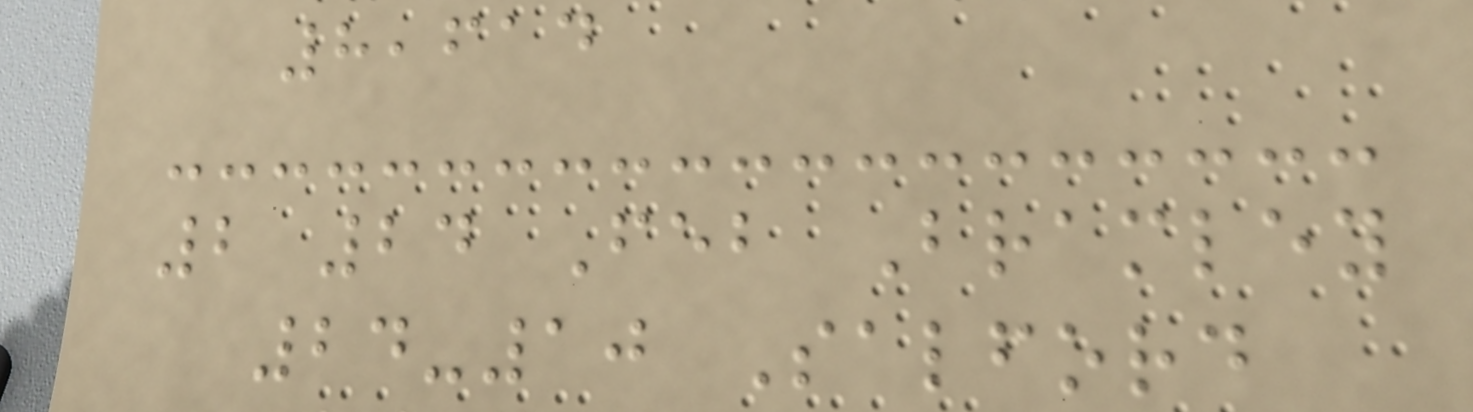8,614
2 24 Feb Bramley
24-10 Salford
